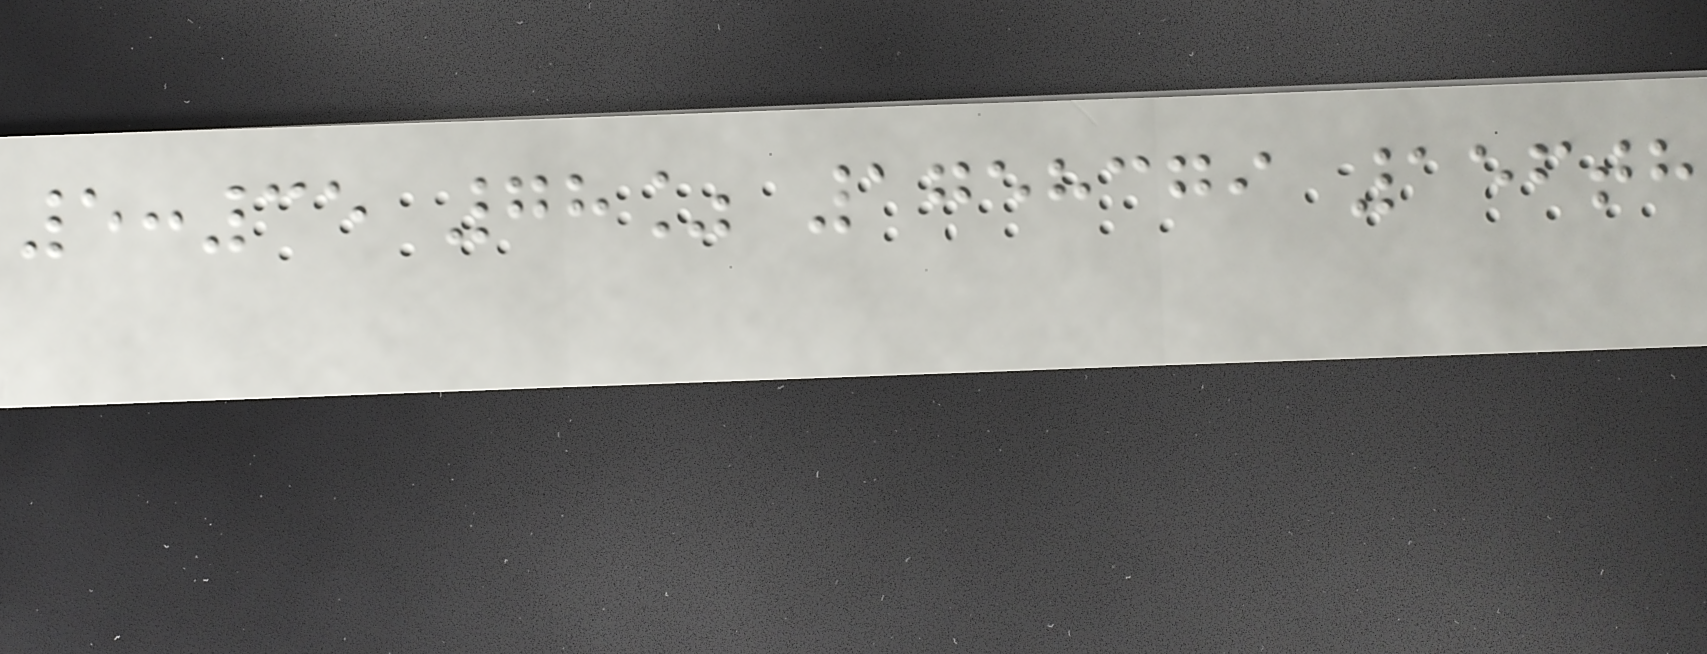5:35 78% 1758379 156th
